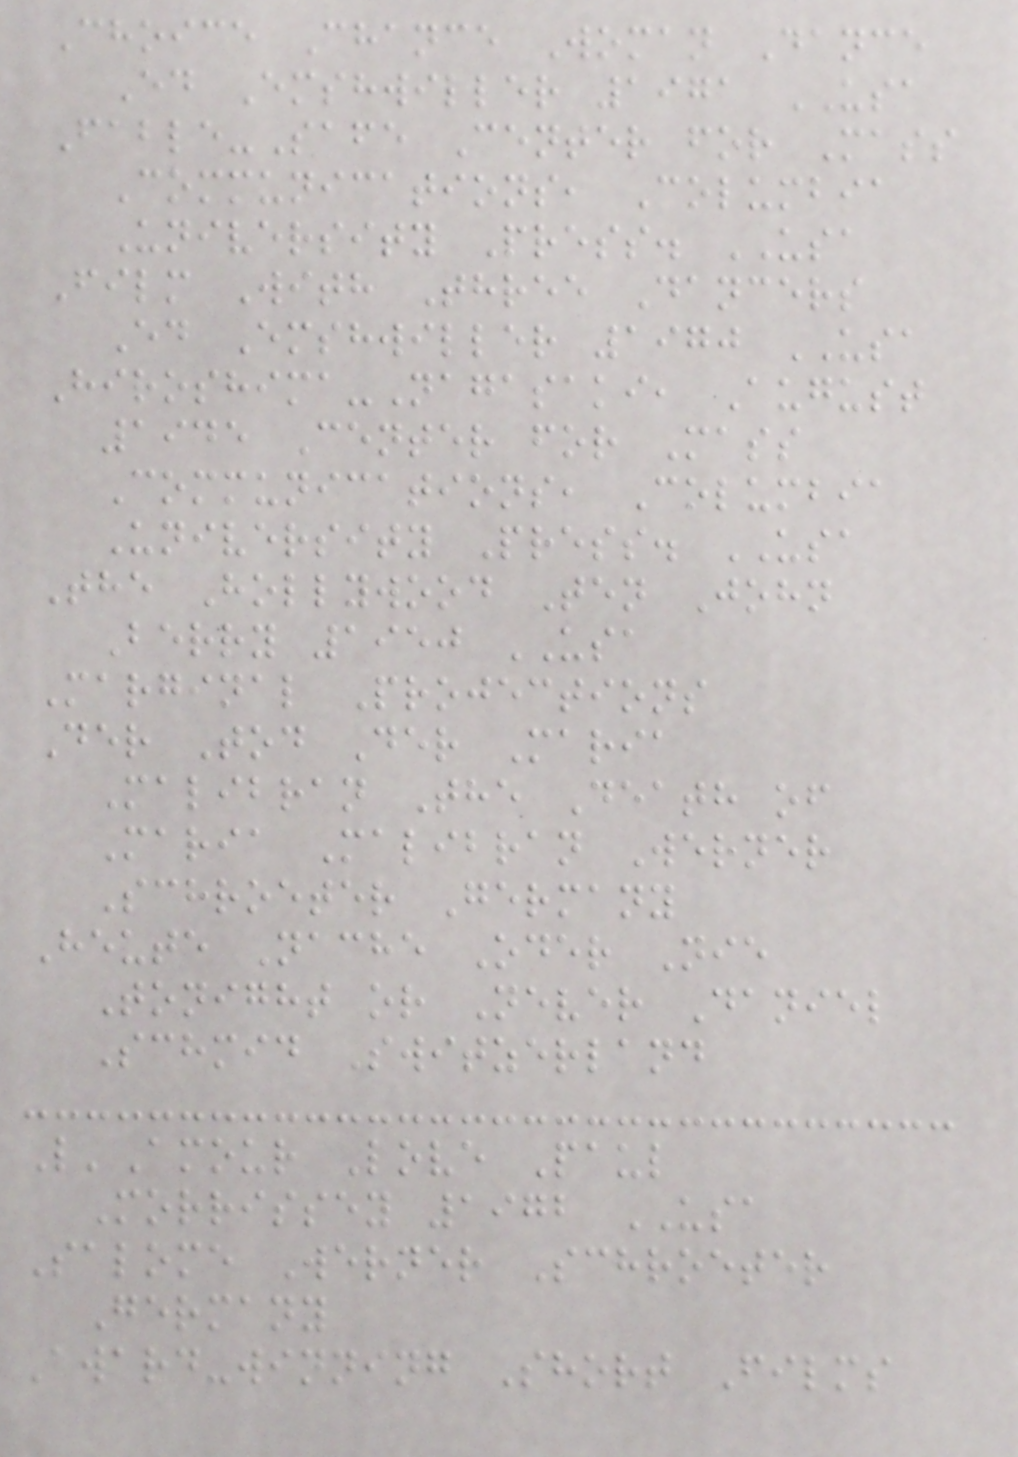Choice Chance Woman Dance
Ed Emshwiller 1971 USA
Fable-Safe Center for Mass
Communications, Columbia
University Press. USA
Film With Three Dancers
Ed Emshwiller 1970 USA
Hiroshima-Nagasaki, August
1945 Center for Mass
Communications, Columbia
University Press. USA
The Hollywood Ten John
Berry 1950 USA
Marginal Projections
Der Tod Der Maria
Malibran The Death of
Maria Malibran Werner
Schroeter Germany
Heute Nache Oder Nie
Tonight or Never Daniel
Schmid Switzerland
L'Amour Love Paul
Morrissey 1972 USA
Salome Werner Schroeter
Germany
Award-winning Short Films
